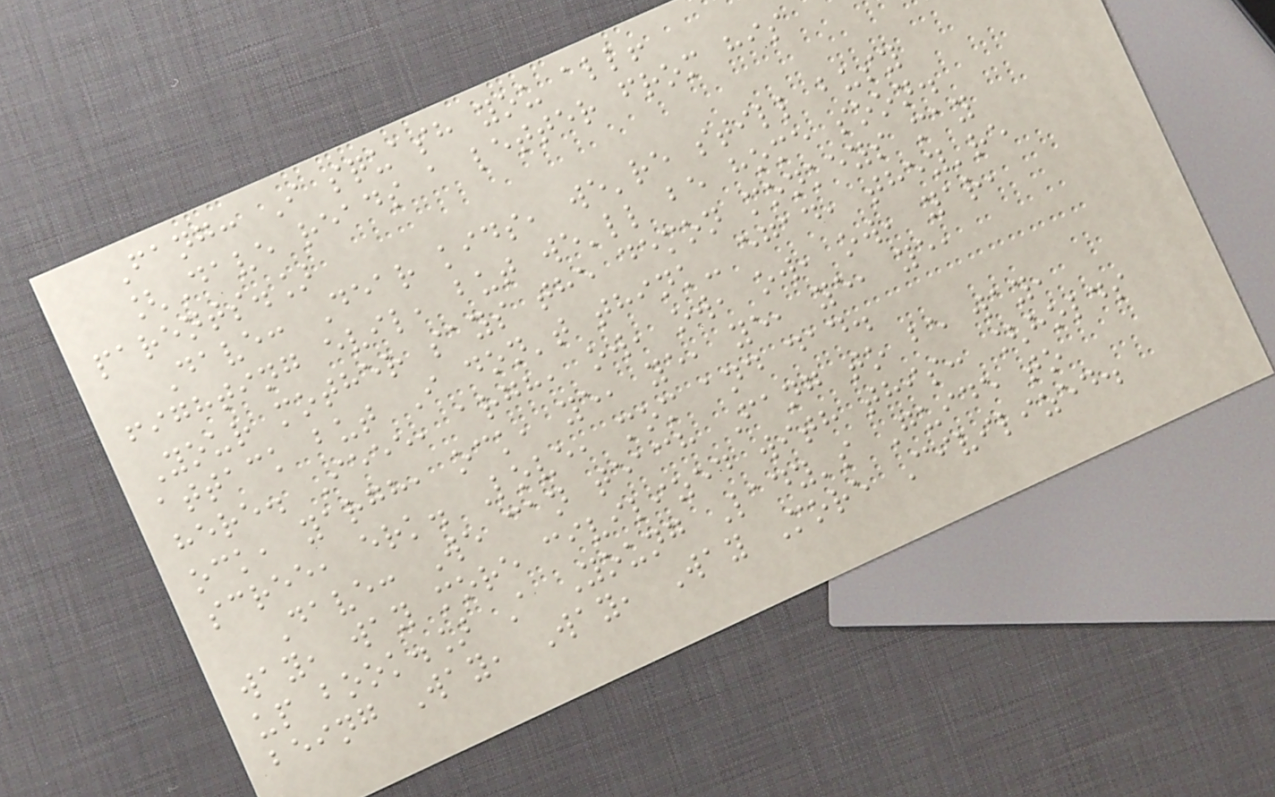Fang: I squash you all!
[Dave reads a letter from his
parents.]
Dave: Dear kids, we're still busy
fighting evil, but we'll be home soon.
Your mother says the demon monkeys may
attack but I don't think- egad, they're
here. Ieee, argh, ow, ow, ow, ow, yar,
ock, yargh, ock, ye, ye, ye, ye, ye,
scree, erk. Love, mom and dad.
Dave: We can teach Fang to be way,
way, way more civilized with this: [holds
up book.] A Young Lady's Guide to
being Way, Way, Way More Civilized.
